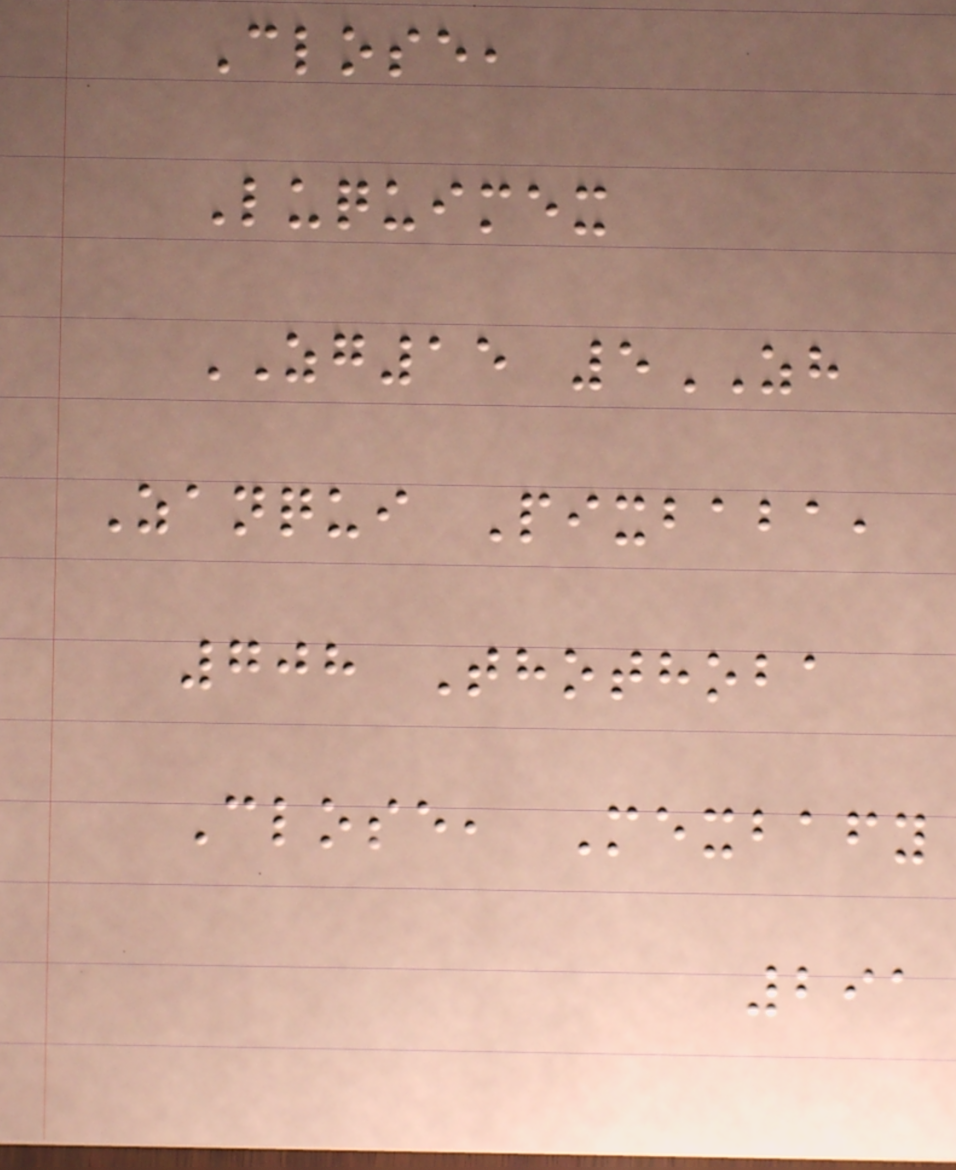Close,
Luquimex
ZG15 5ZH
Zanqui Pixbaba,
708 Thothoba
Close, Mexbafy
291
